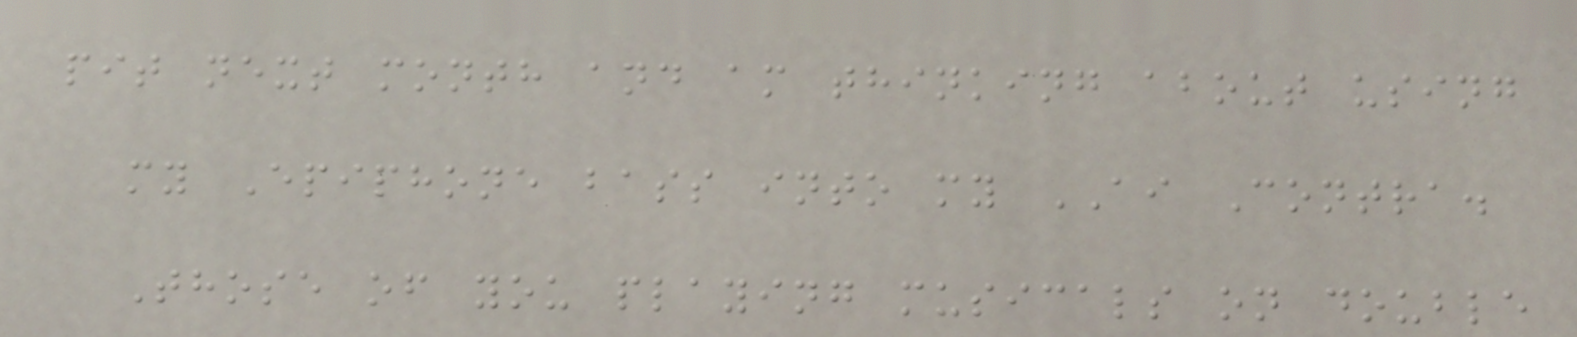pit next month and am thinking about using
my Epiphone bass into my AI Contra.
Those of you playing musicals on double
